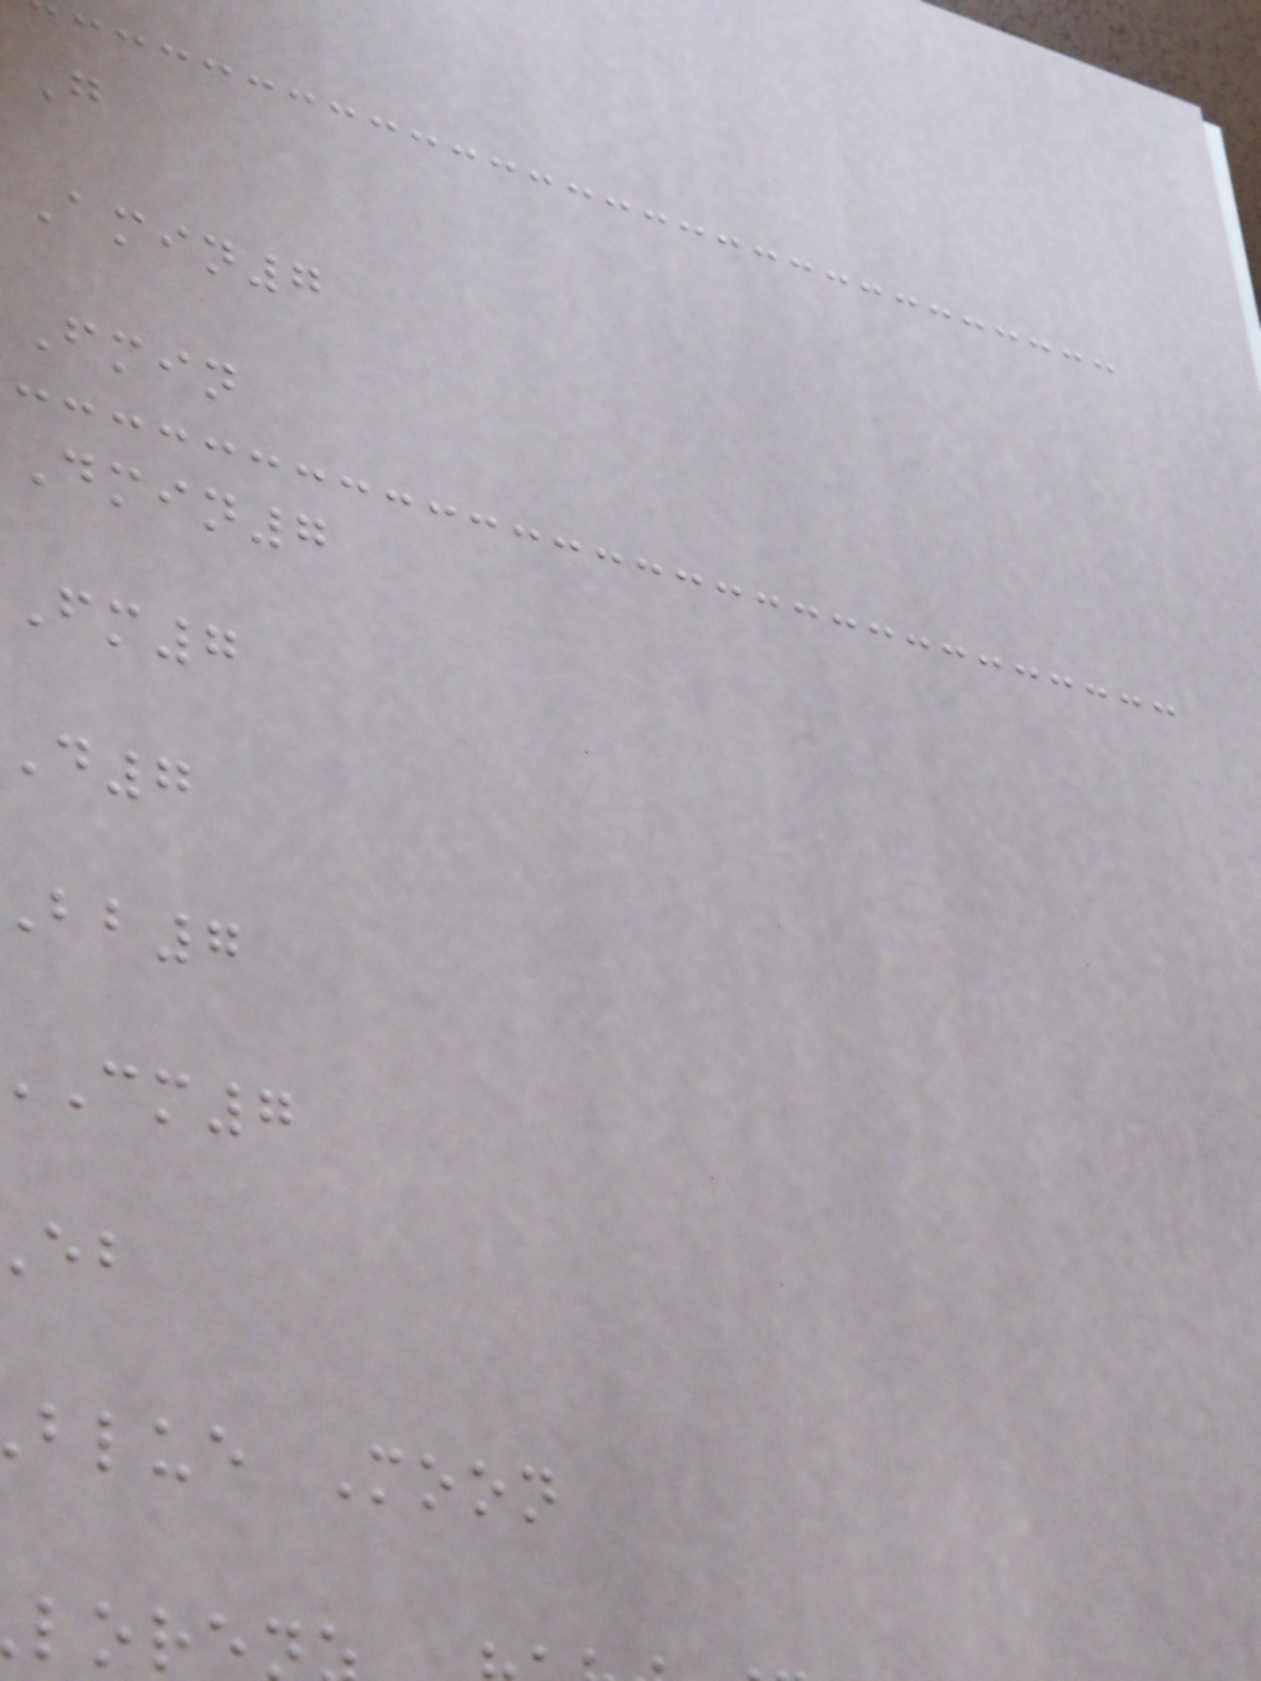G
Amin7
Fmin
Dmin7
Fm7
D7
bb7
cm7
blue Moon
